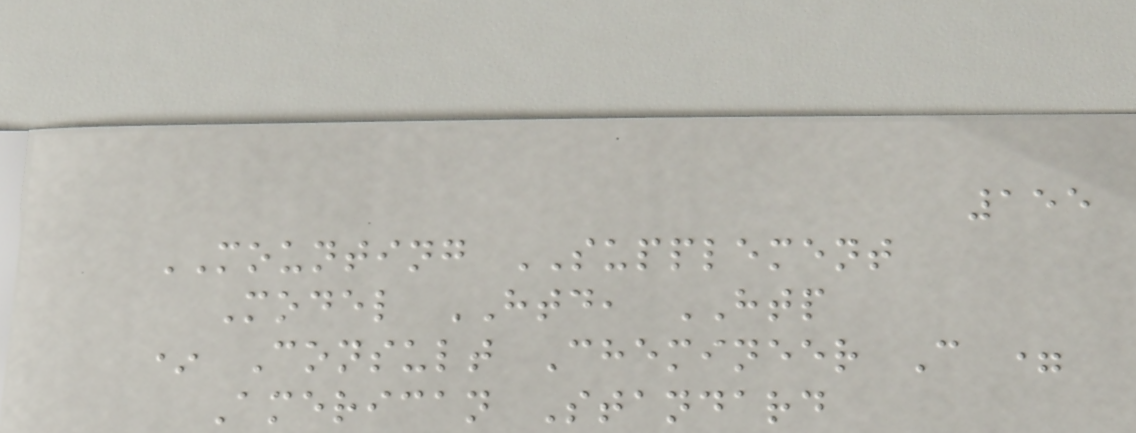155
MOUNTING SUPPLEMENT
Model HTD, HTP
* Consult Chemineer C =
American Standard
